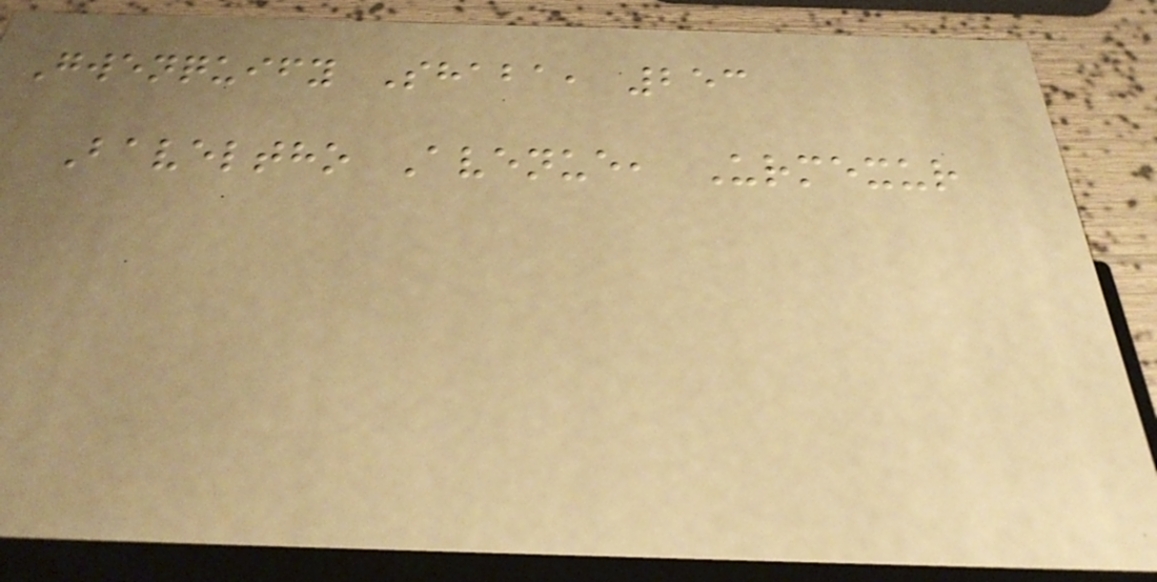Gwenquify Shaba, 253
Baveltho Avenue, Urmexur
